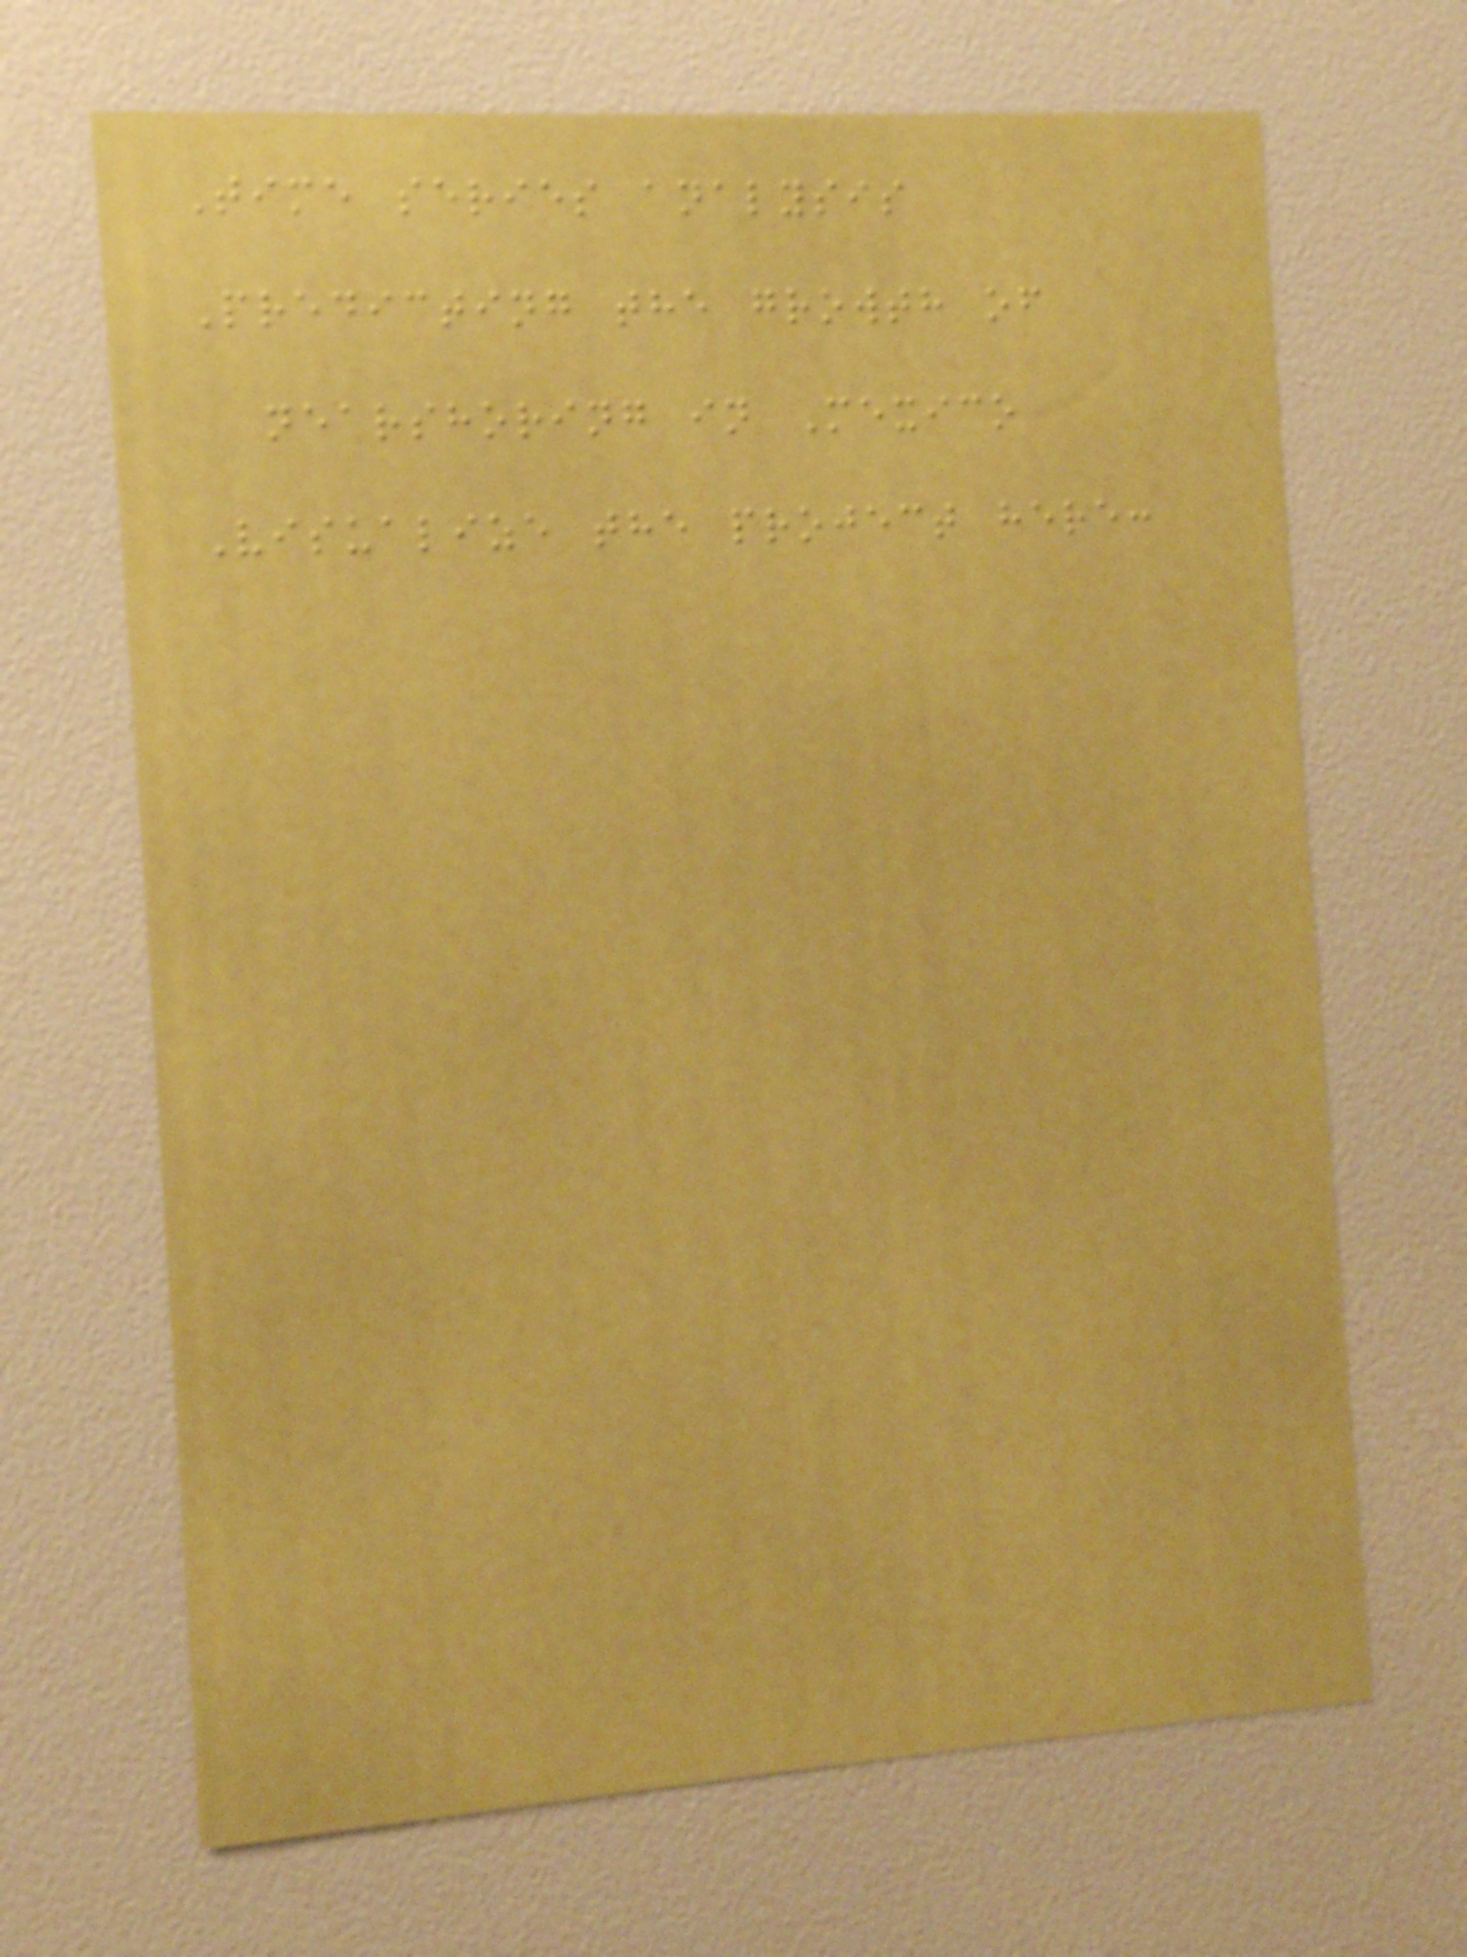Time series analysis
Predicting the growth of
nearshoring in Mexico
Visualize the project here:
